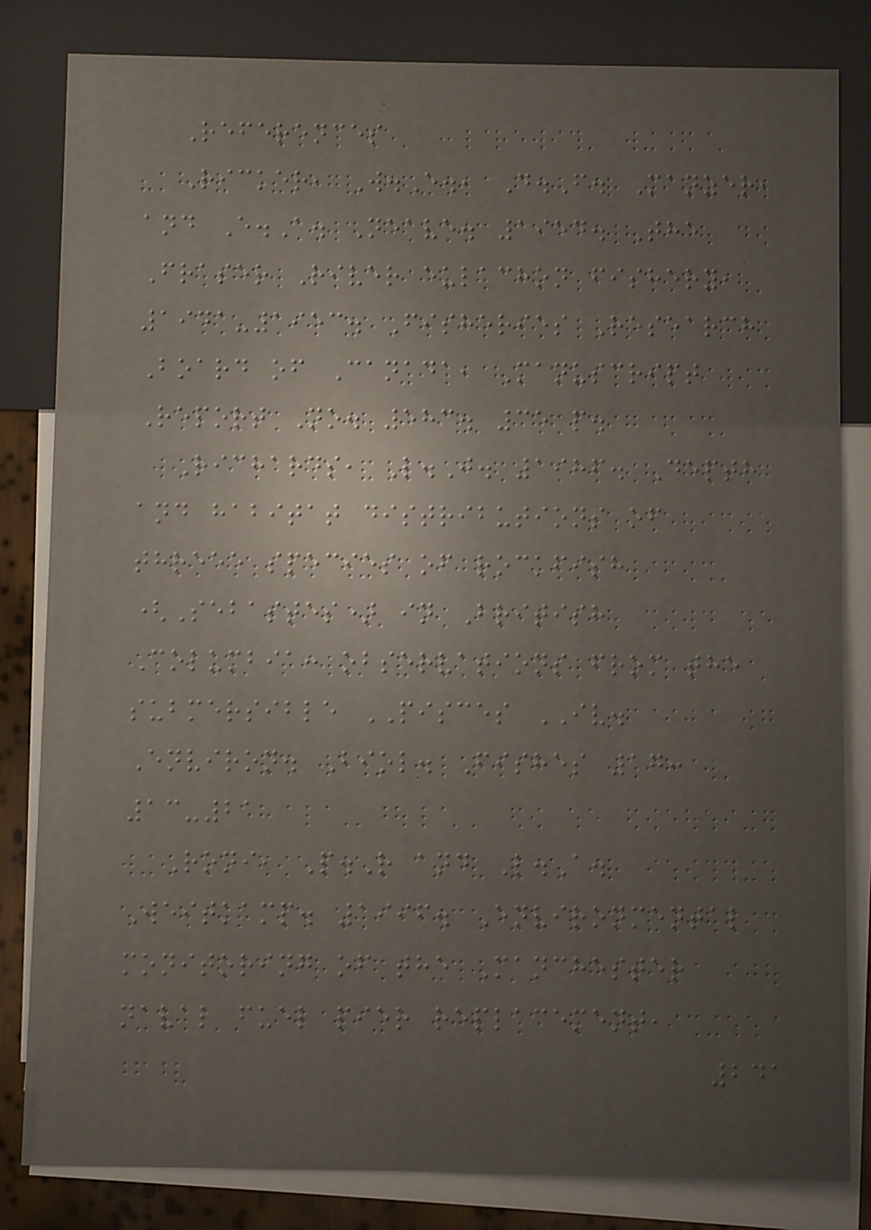References
Ricker, W.E., D.F. Manzer,
and E.A. Neave. 1954. The
Fraser River eulachon fishery,
1941-1953. Fisheries Research
Board of Canada, Manuscript
Report No. 583. 35 p.
Richards, L.J. 1986. Depth
and habitat distributions of
threee species of rockfish
(Sebastes) in British
Columbia: observations from the
submersible PISCES IV.
Environ. Biol. Fishes 17:
13-21
Roni, P.R and L.A.
Weitkamp. 1996. Environmental
monitoring of the Manchester
naval fuel pier replacement,
241
